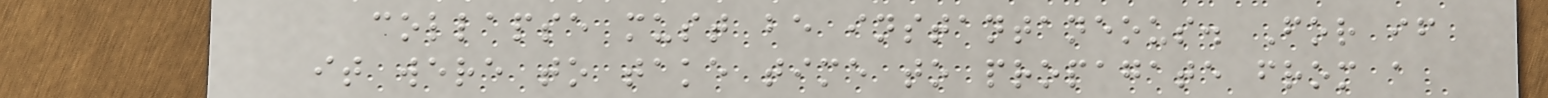collapse must be instantaneous. For if
it were to take time to propagate from a
